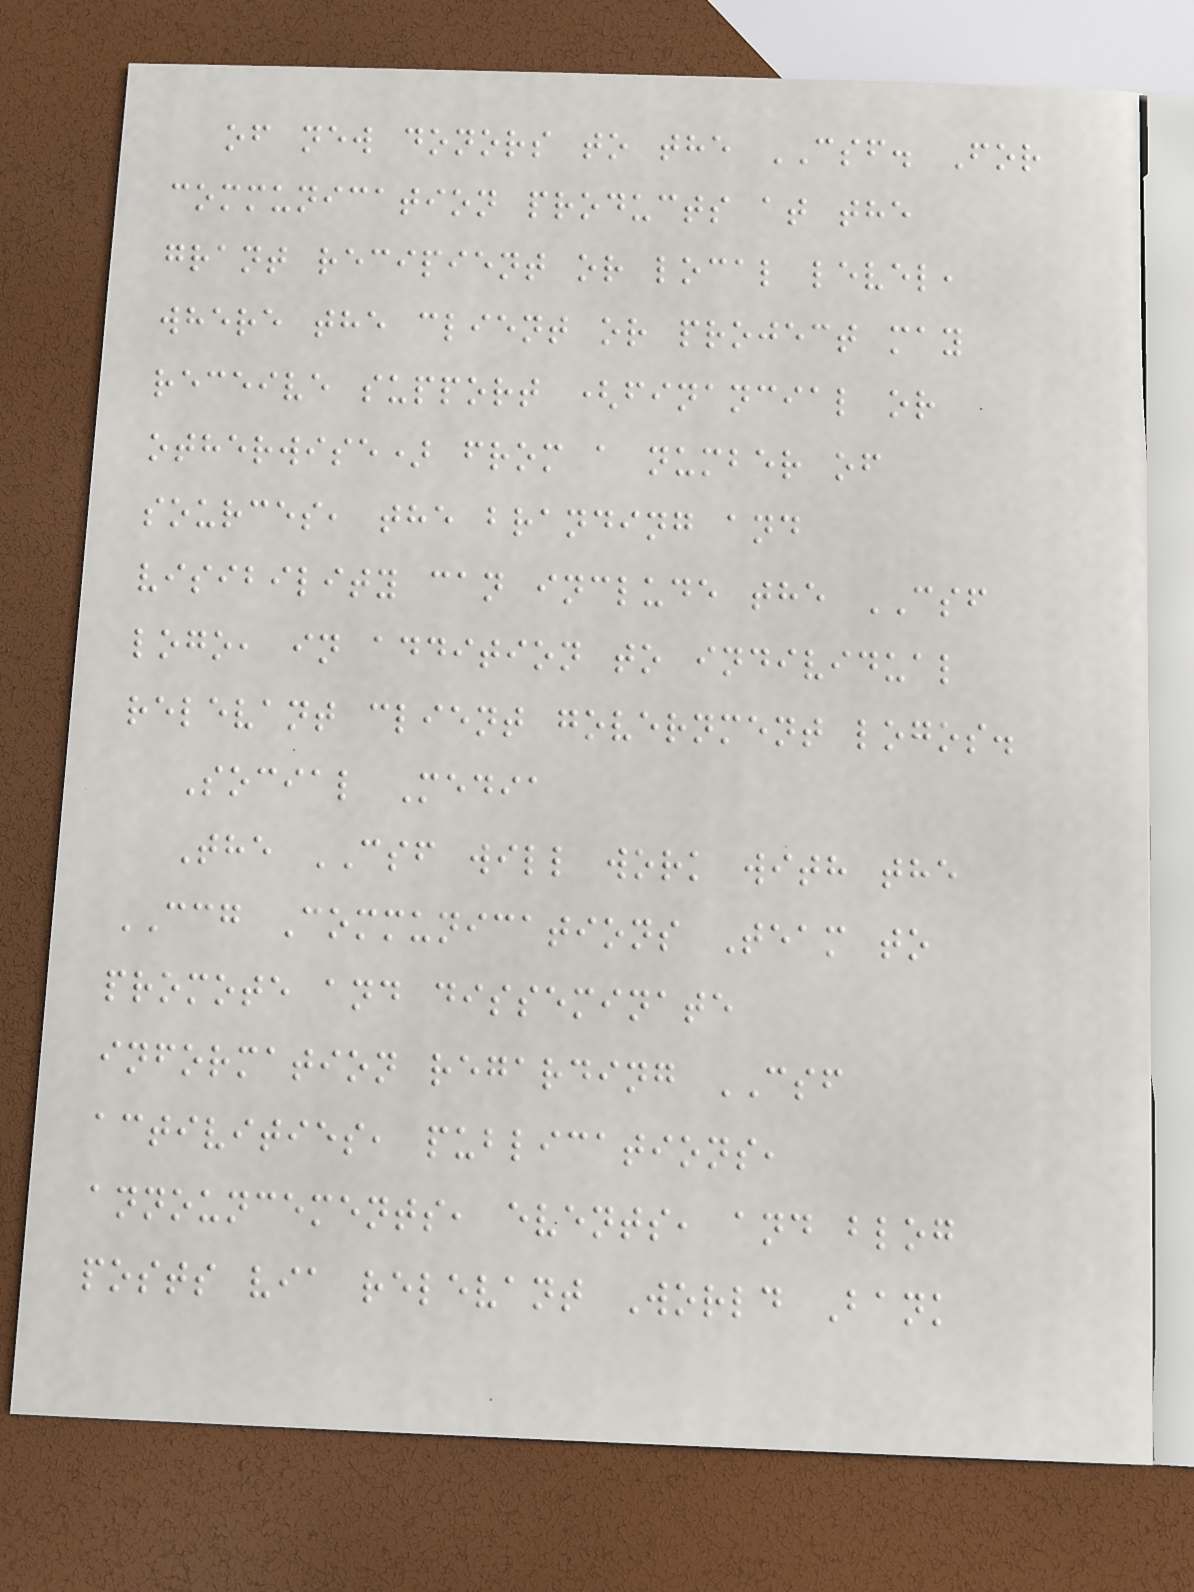of new donors to the CSF. For
communication products at the
grant recipient or local level,
where the client or project may
receive support (financial or
otherwise) from a number of
sources, the branding and
visibility can include the CSF
logo, in addition to individual
relevant client government logos.
Social Media
The CSF will work with the
CCG Communications Team to
promote and disseminate
information regarding CSF
activities, publications,
announcements, events, and blog
posts via relevant World Bank
